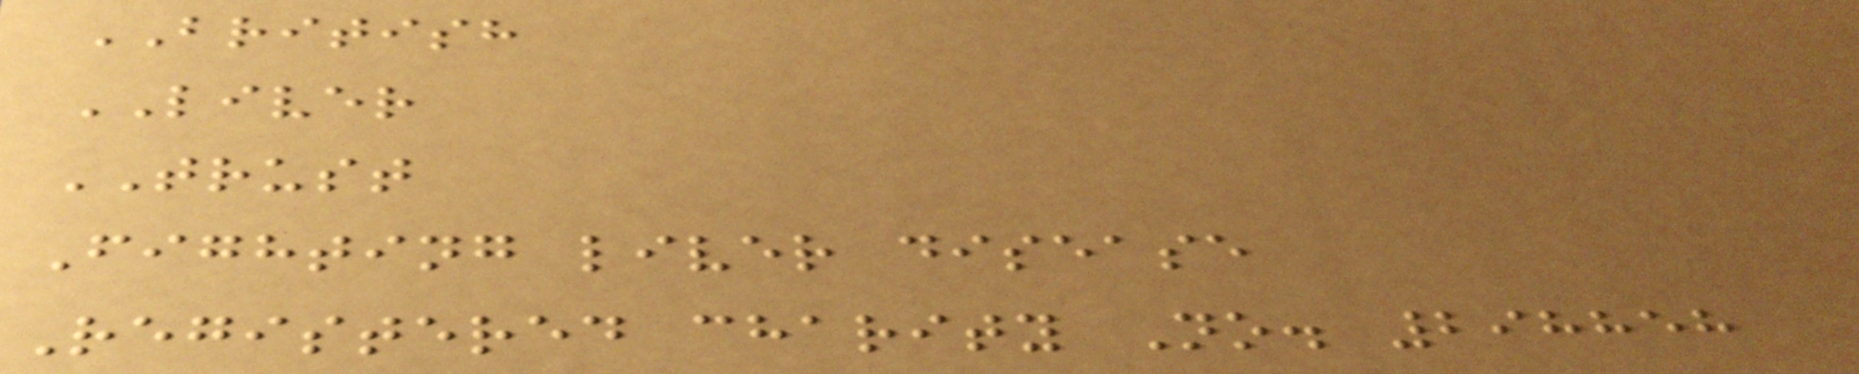BRITISH
LIVER
TRUST
Fighting liver disease
Registered charity No. 298858
